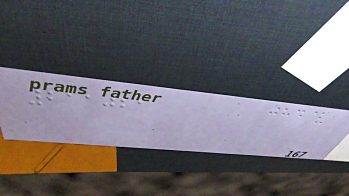211021
